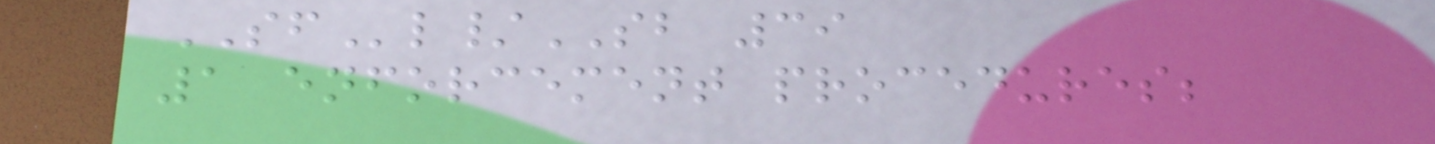SFl/SB 39
1 enforcement procedures;
